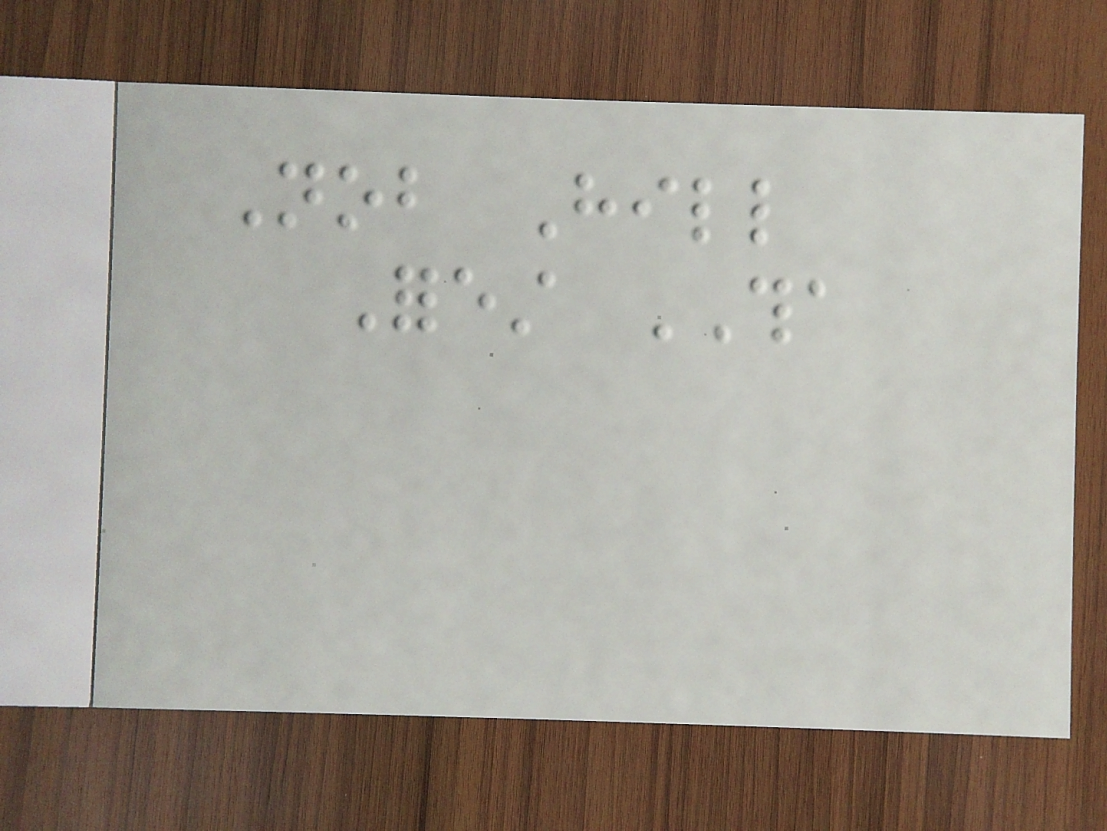Nob Hill
Forest THA
